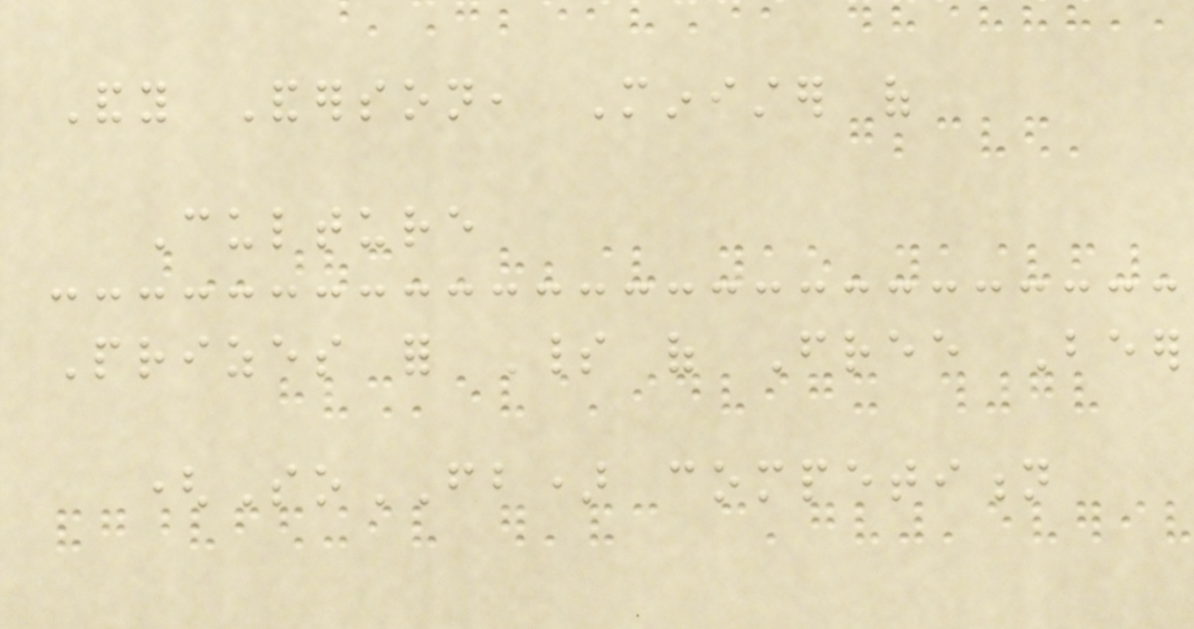Andy Anderson, Minister of
Culture
Prizes for Spirit of Free Beer
(SoFB) competition
